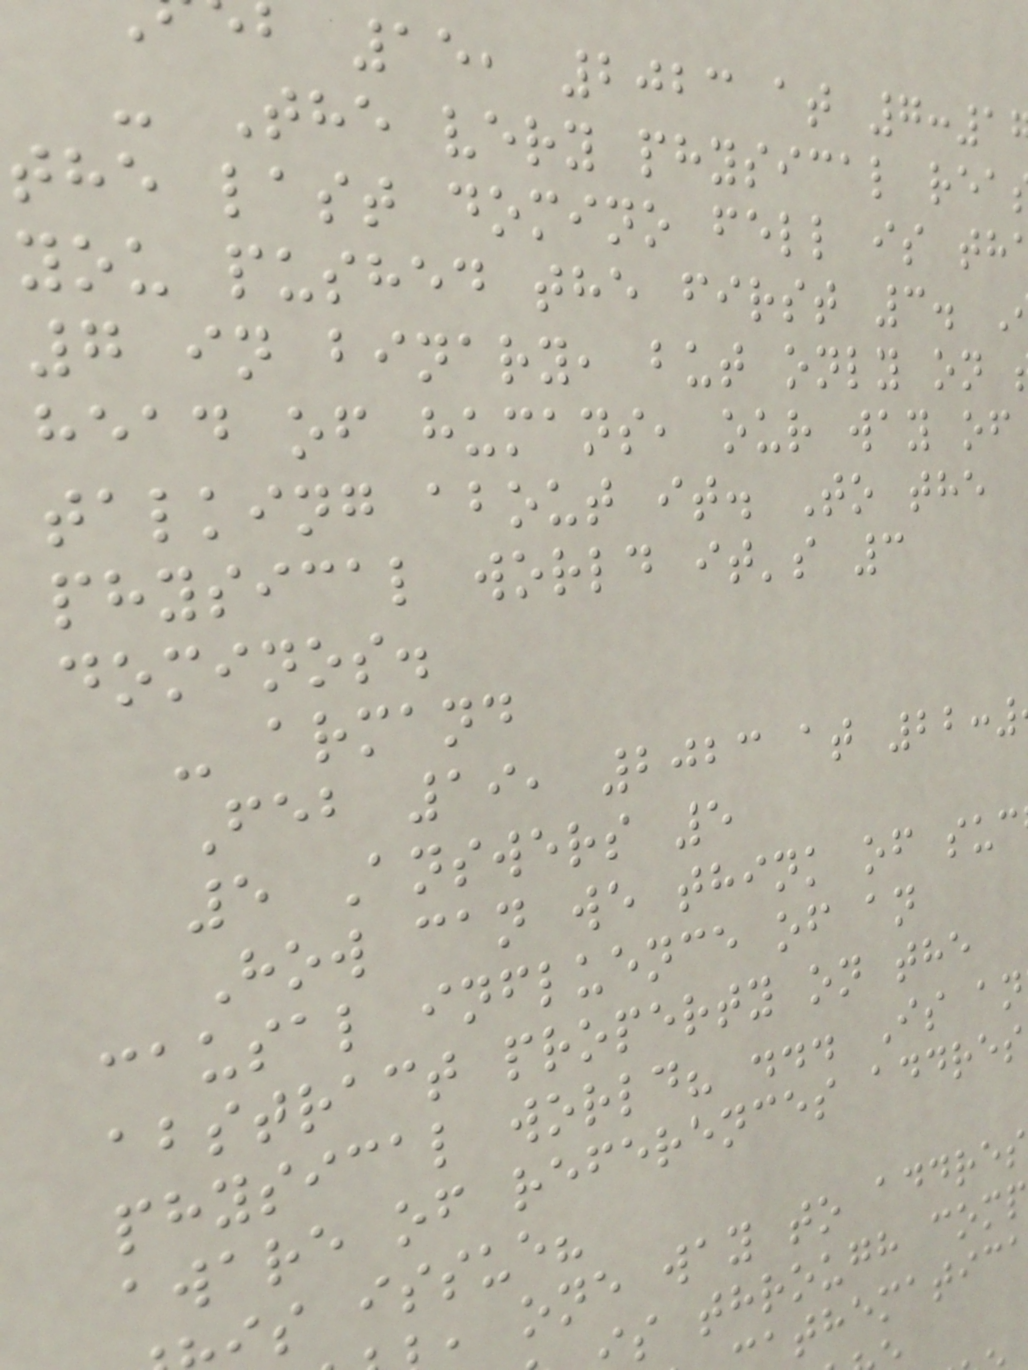b 15, 2023 at 7:1
- The very physical rea
the last domino fell is th
you pushed the first 3.
7 in binary, but only on
head of humans, our way of
talking about it. To the
physical world it's 3
dominos.
- armand
Feb 19, 2023 at 22:
5 Answers 5
How can we think of suc
causal influence of an
abstract property on the
physical world? ... Is an
aware of references addres
s issue?
, one way to addres
s through comp
